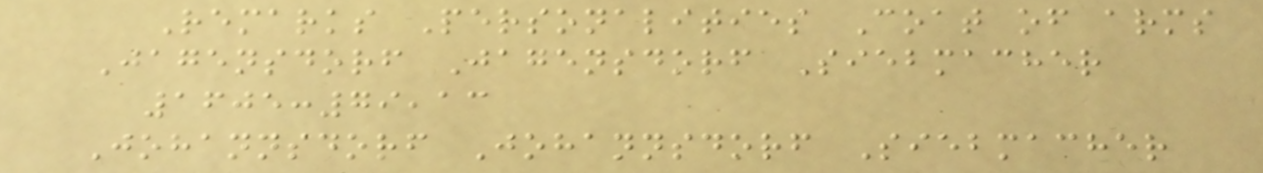Remarks Personalities Coat of arms
Jagensdorf Jagensdorf Siebmacher
1605:79,13
Johannsdorf Johannsdorf Siebmacher
